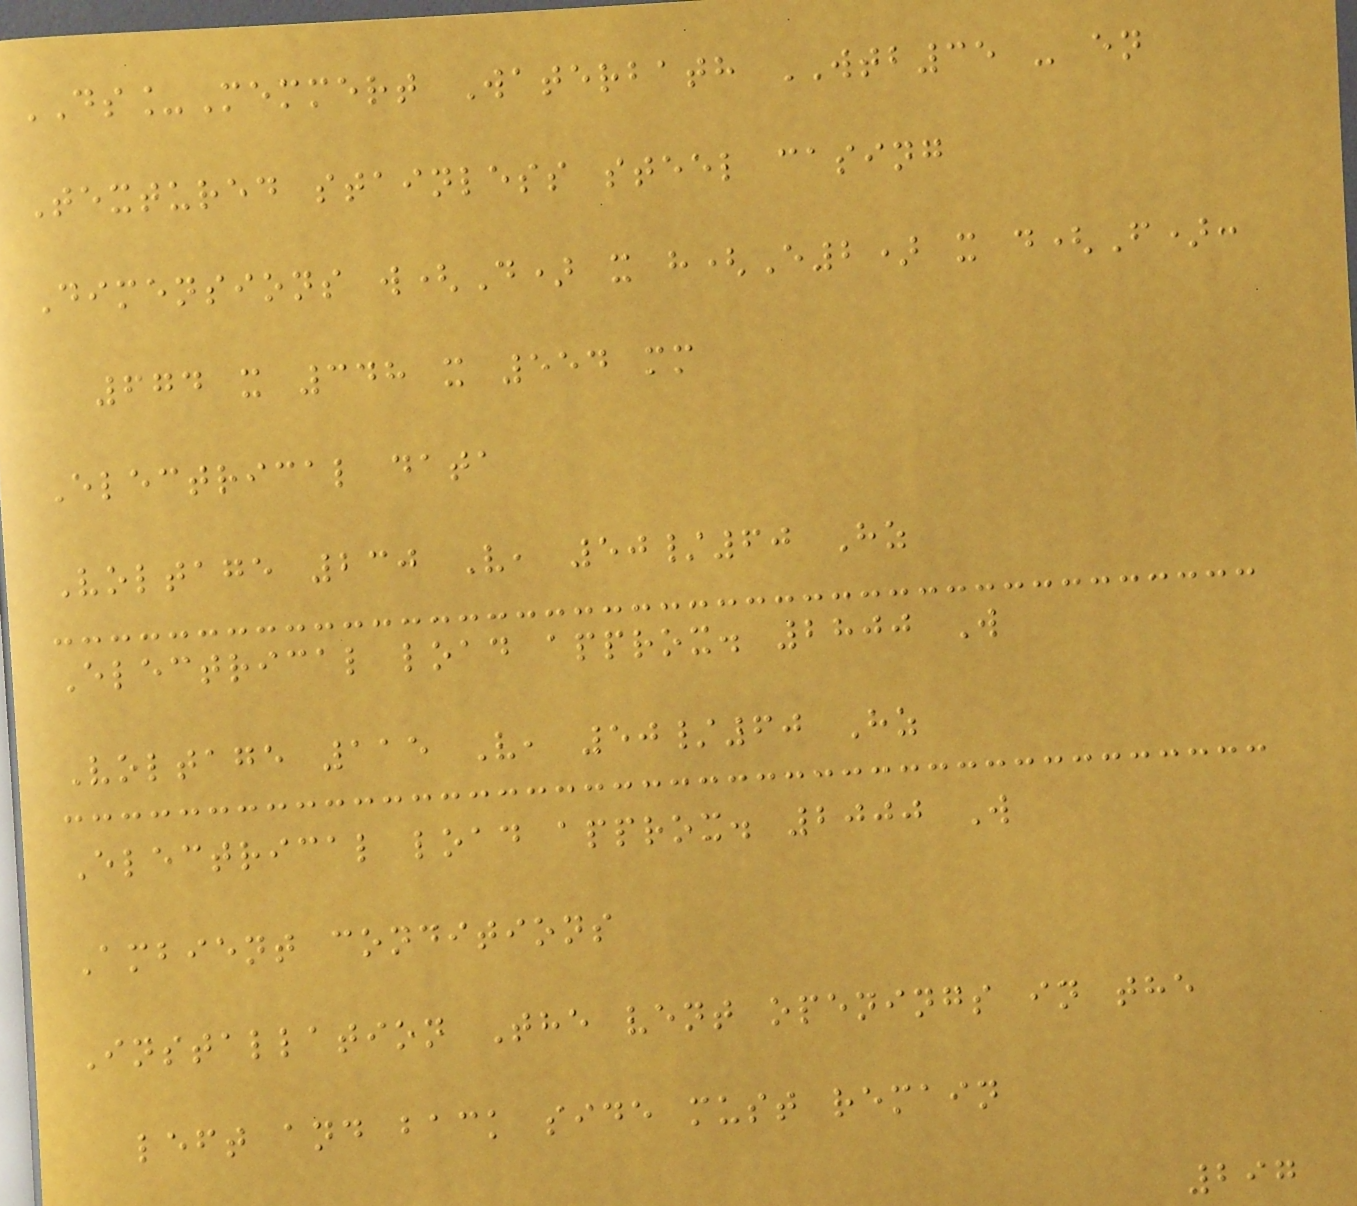DS_Memmert Waterbath WTB35 - en
Textured stainless steel casing
Dimensions w(D) x h(E2) x d(F):
674 x 348 x 554 mm
Electrical data
Voltage 230 V, 50/60 Hz
Electrical load approx. 2800 W
Voltage 115 V, 50/60 Hz
Electrical load approx. 2000 W
Ambient conditions
Installation The vent openings in the
left and back side must remain
297
